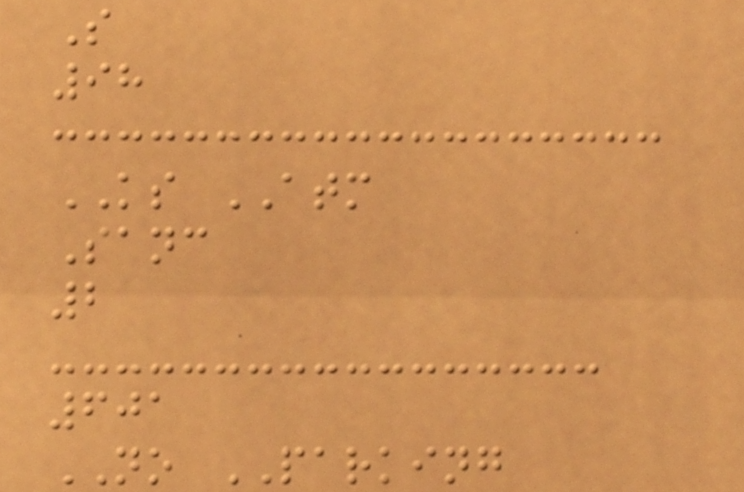S
98
KS ATM
Sanc
2
601
NO PARKING
